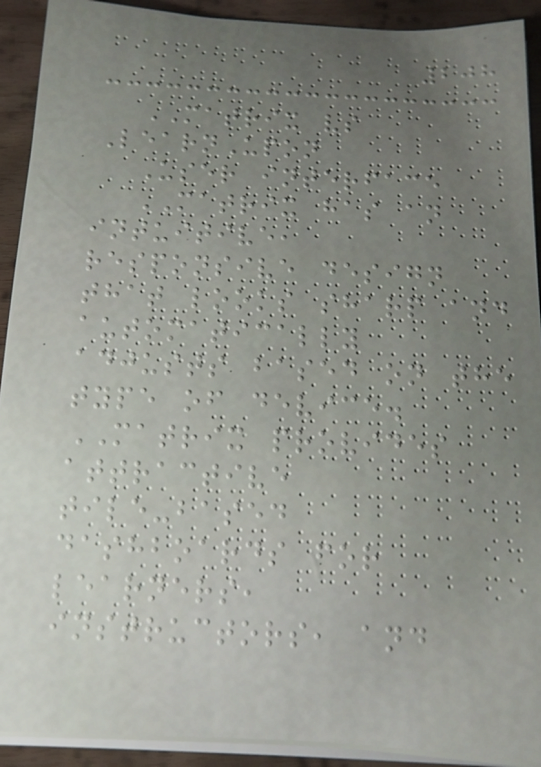208
MATRIX vs
LearnUpon
User interface
MATRIX has an
intuitive,
responsive design
that looks sharp and
automatically
adjusts based on the
type of device.
MATRIX provides
attractive
tile-based
dashboards for
learners,
instructors, and
